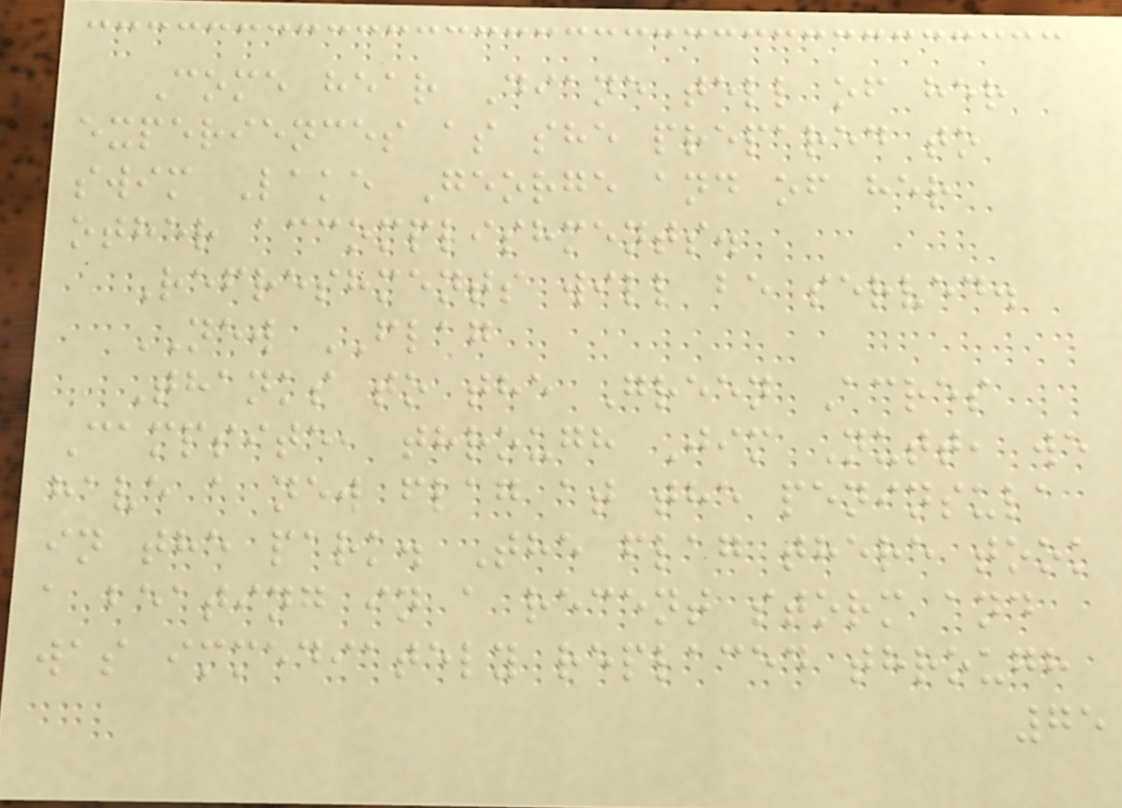Come hear Diane tell of her
experiences as she prepared to
swim Lake George and of her
other accomplishments.
Refreshments will be served.
NEW FLAG
Thanks to the Green Acres
Campsite, through Jim Nutt, we
have a new flag at the peninsula
in the park. The flag there took
a beating in a recent storm and
was immediately replaced through
75
